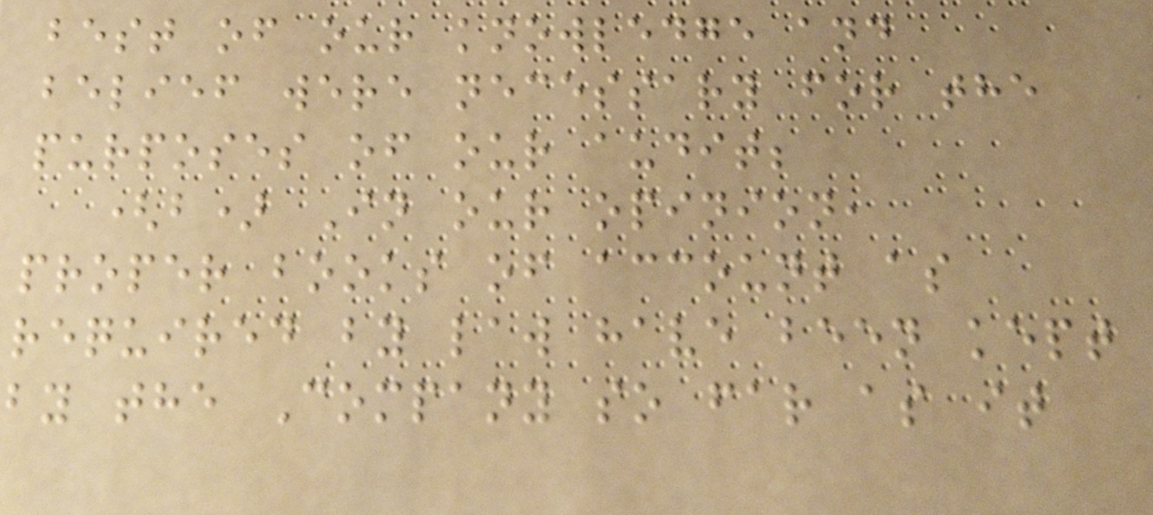best of our knowledge and
belief were necessary for the
purposes of our audit;
(b) In our opinion,
proper books of account as
required by law have been kept
by the Company so far as it
